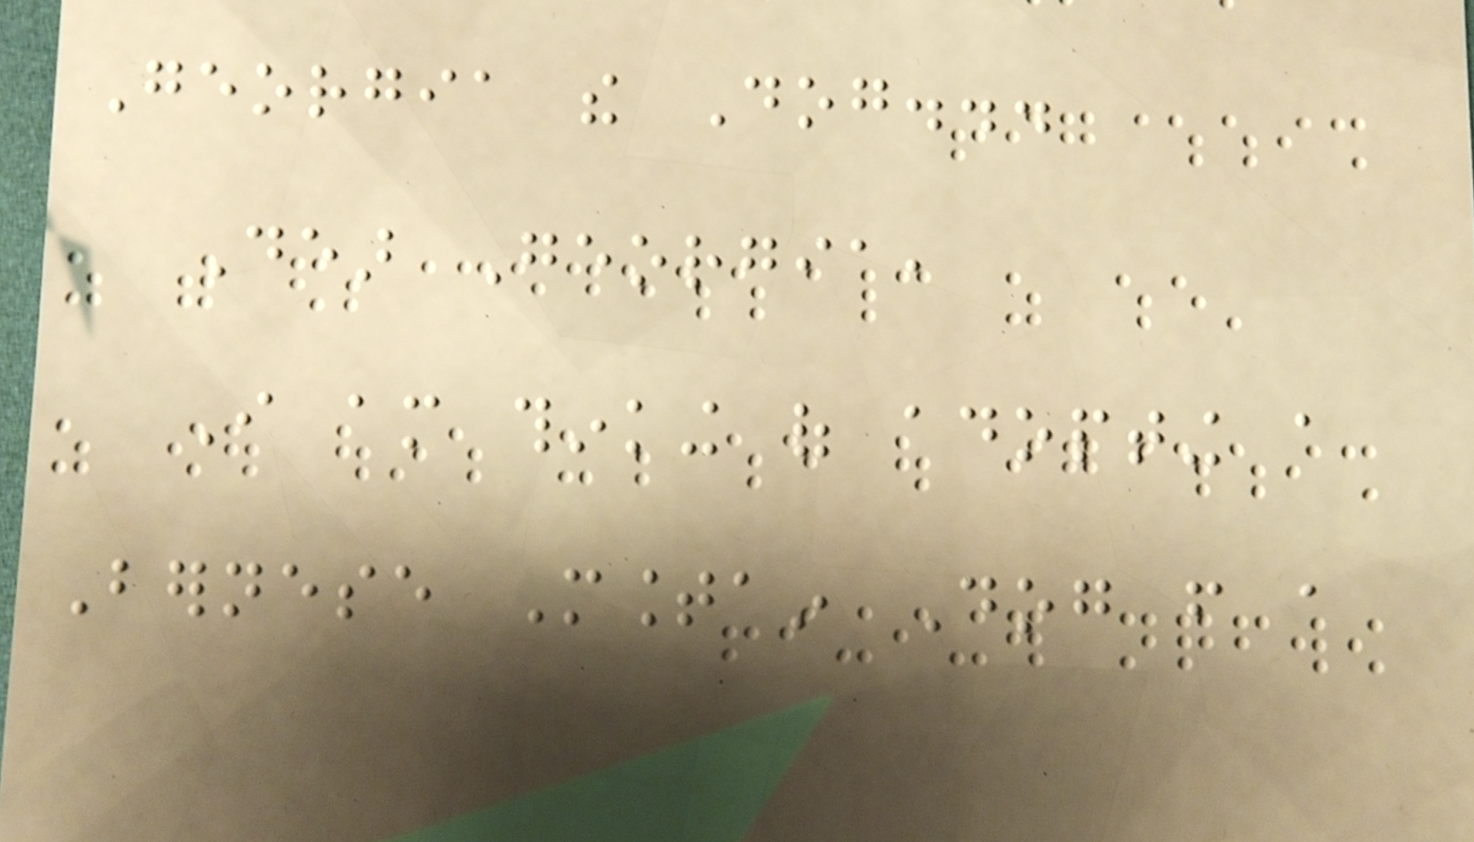Georgia the Dog...
Dear Georgia,
I am thinking of adopting a
Bernese Mountain Dog from a
